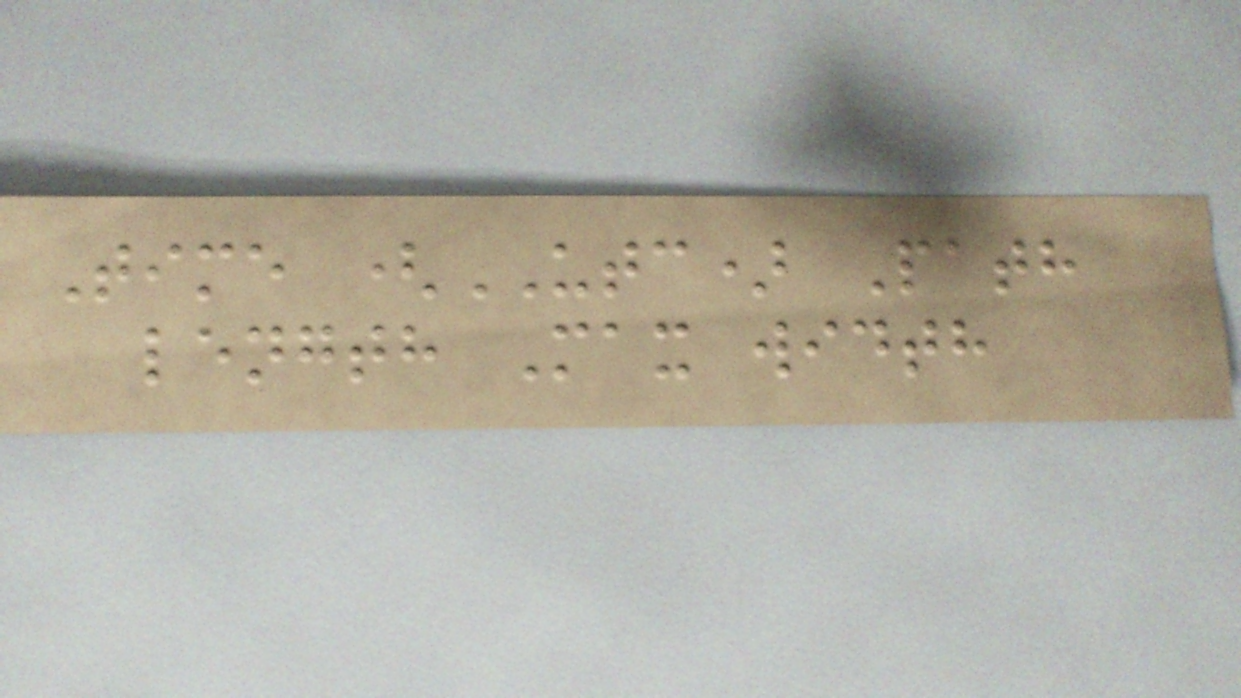Time (UTC) Path
length Max width
